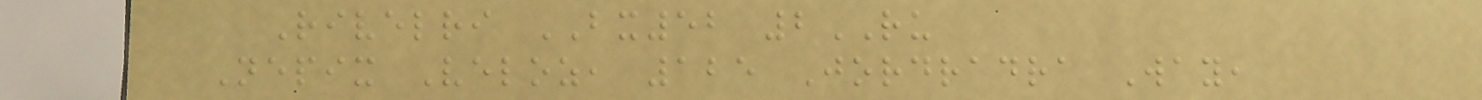Rivelri BX52 2RU
Nepix Veloz, 125 Jordradra Way,
